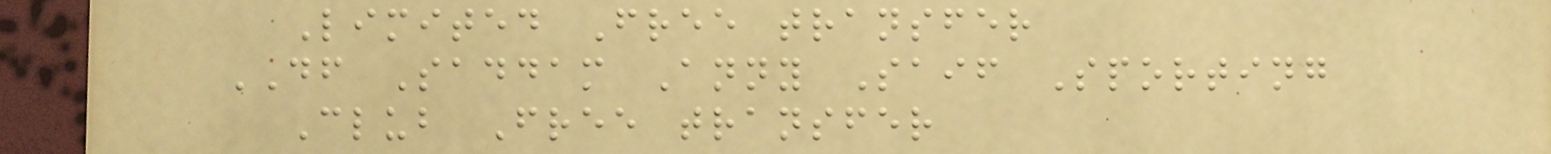Limited Free transfer
DF Saddam Anny Saif Sporting
Club Free transfer
